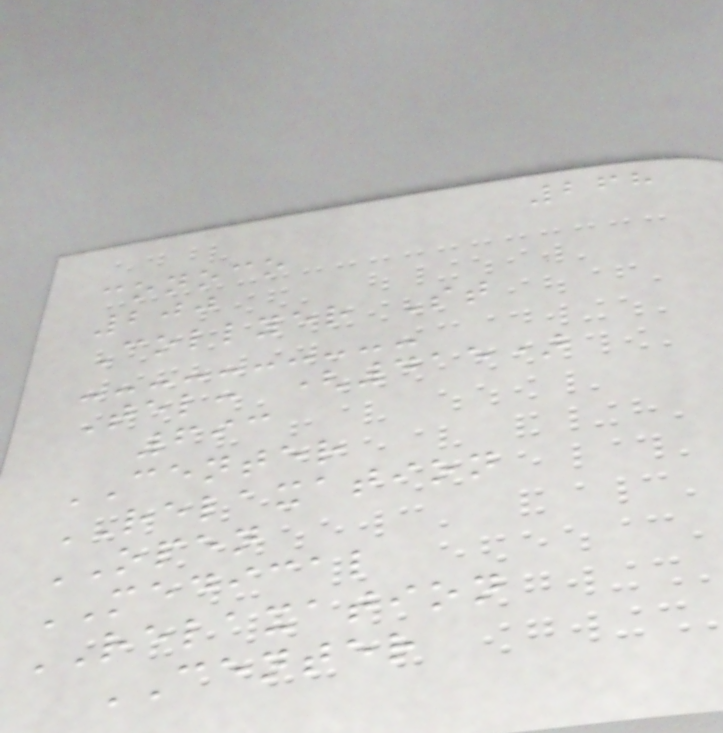268
conoco
200
Collyer St
Tel: (415)
693
CENTER
RELAXATION
OPEN
MEDICAL
RELAXATION
CENTER
